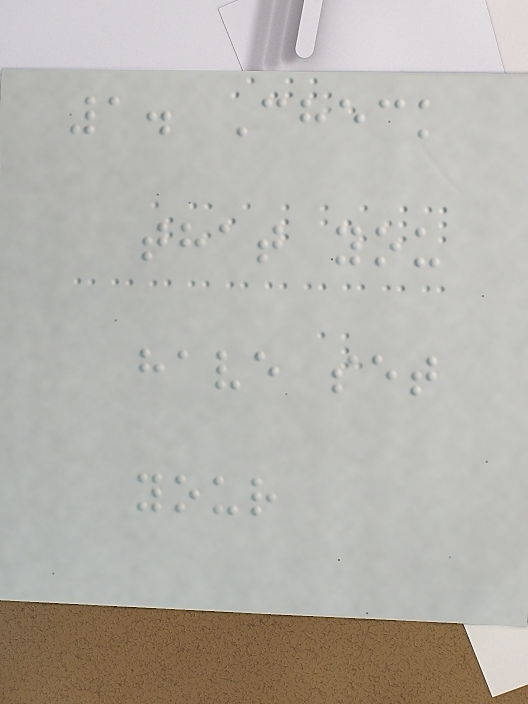1. Check
that you
have set
your
